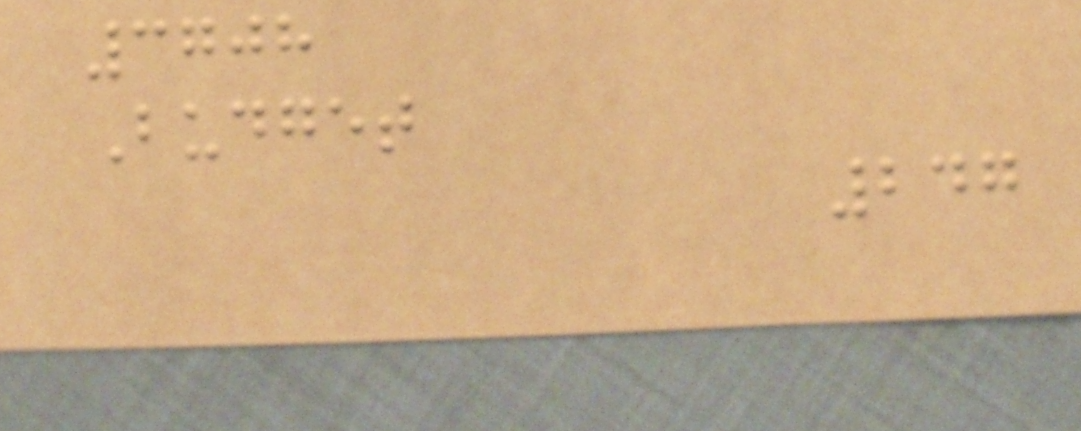3708
Budget
247
